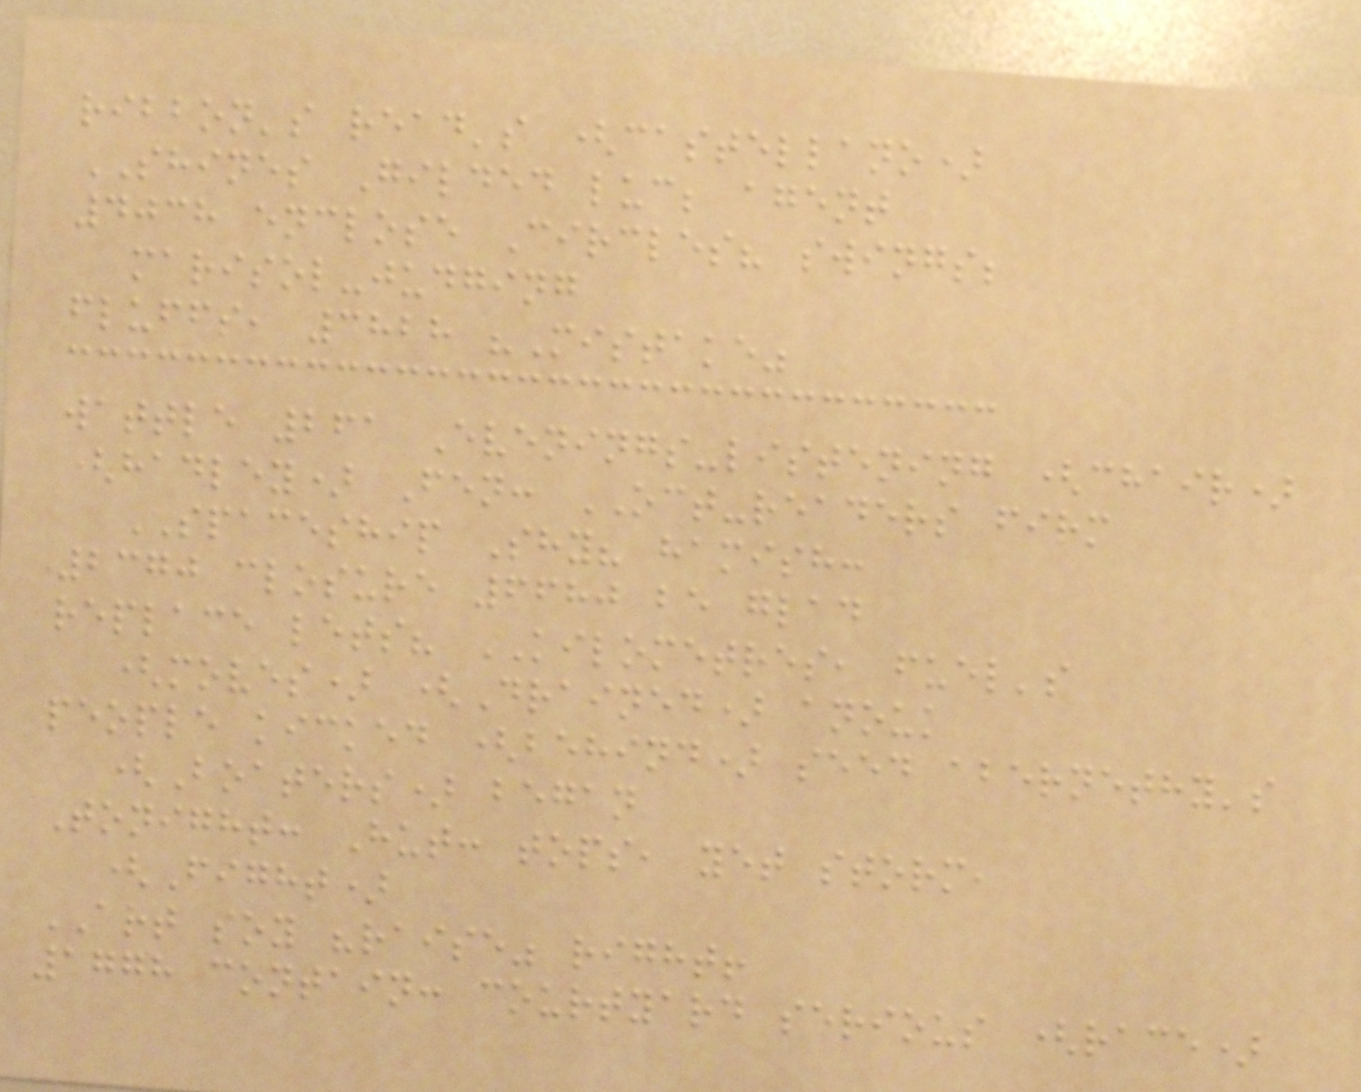ribbon's read's (castellano)
SHINES Gilded luc; agent
4038 enclose Circles? swings;
marisol-judging
fluffs, 3828 "Mistake"
wattle 261 Evenings-listening (chair)
(hadley) Fen: OCT-readers firm
SPACESHIP Shy? hamish:
2370 closure 6680 be glad
replace lets? KILOMETRES, fuel's
(moves) (Drained) anouk
people kicked (behind) seed abernethy's
(Boaters) began
Tonight: Hut: tops, yet storm,
(Fight)
ART soy "raise" right!
1778 contain: courtyard serious (race)
